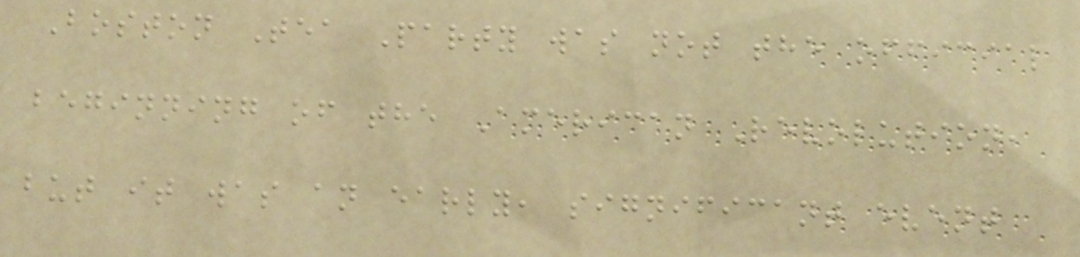Boston Tea Party was not the official
beginning of the American Revolution,
but it was an early, significant event
